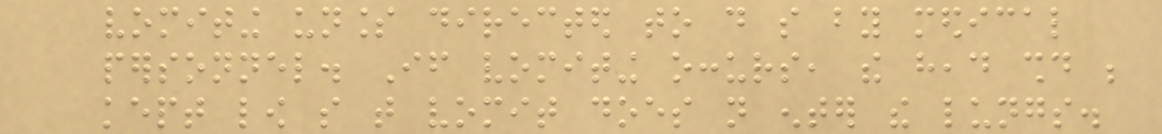vomiting unless directed to do so by medical
personnel. If vomiting occurs, the head should be
kept low so that vomit does not enter the lungs.
